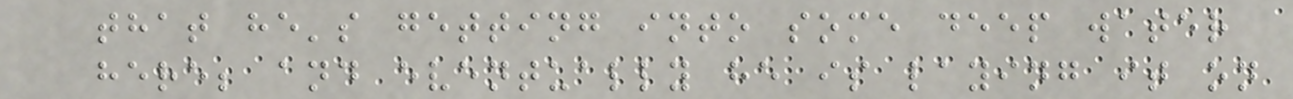that he's getting into some deep water
here; and eventually he is laying it on
